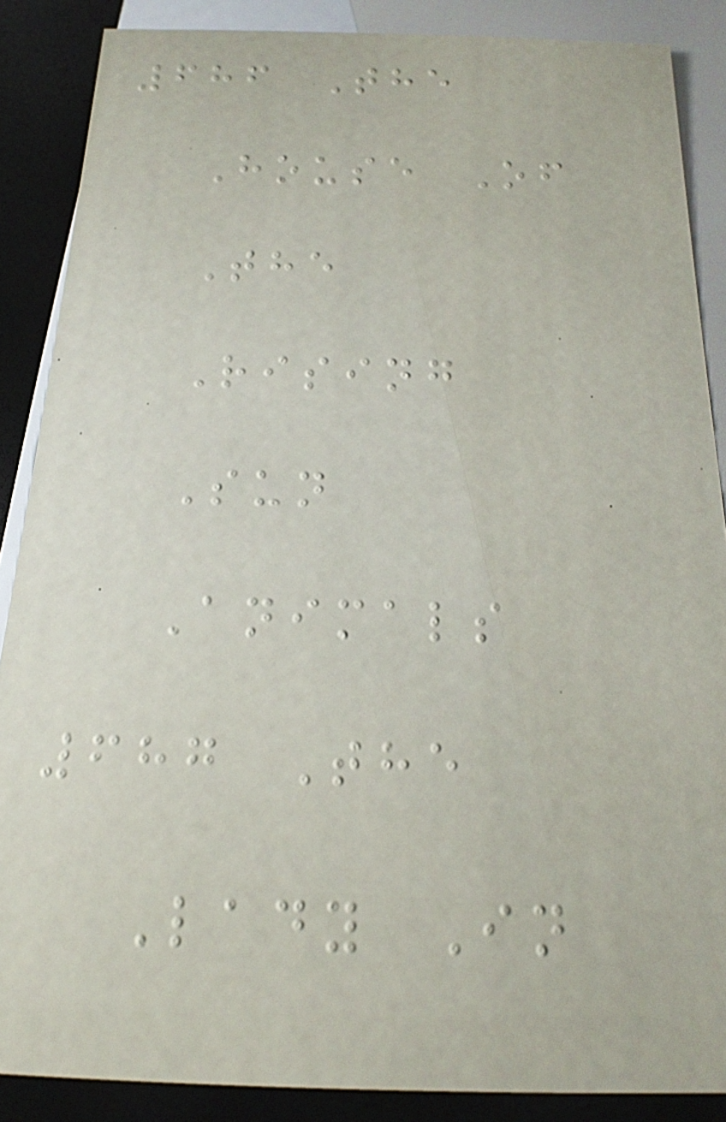686 The
House Of
The
Rising
Sun
Animals
687 The
Lady In
